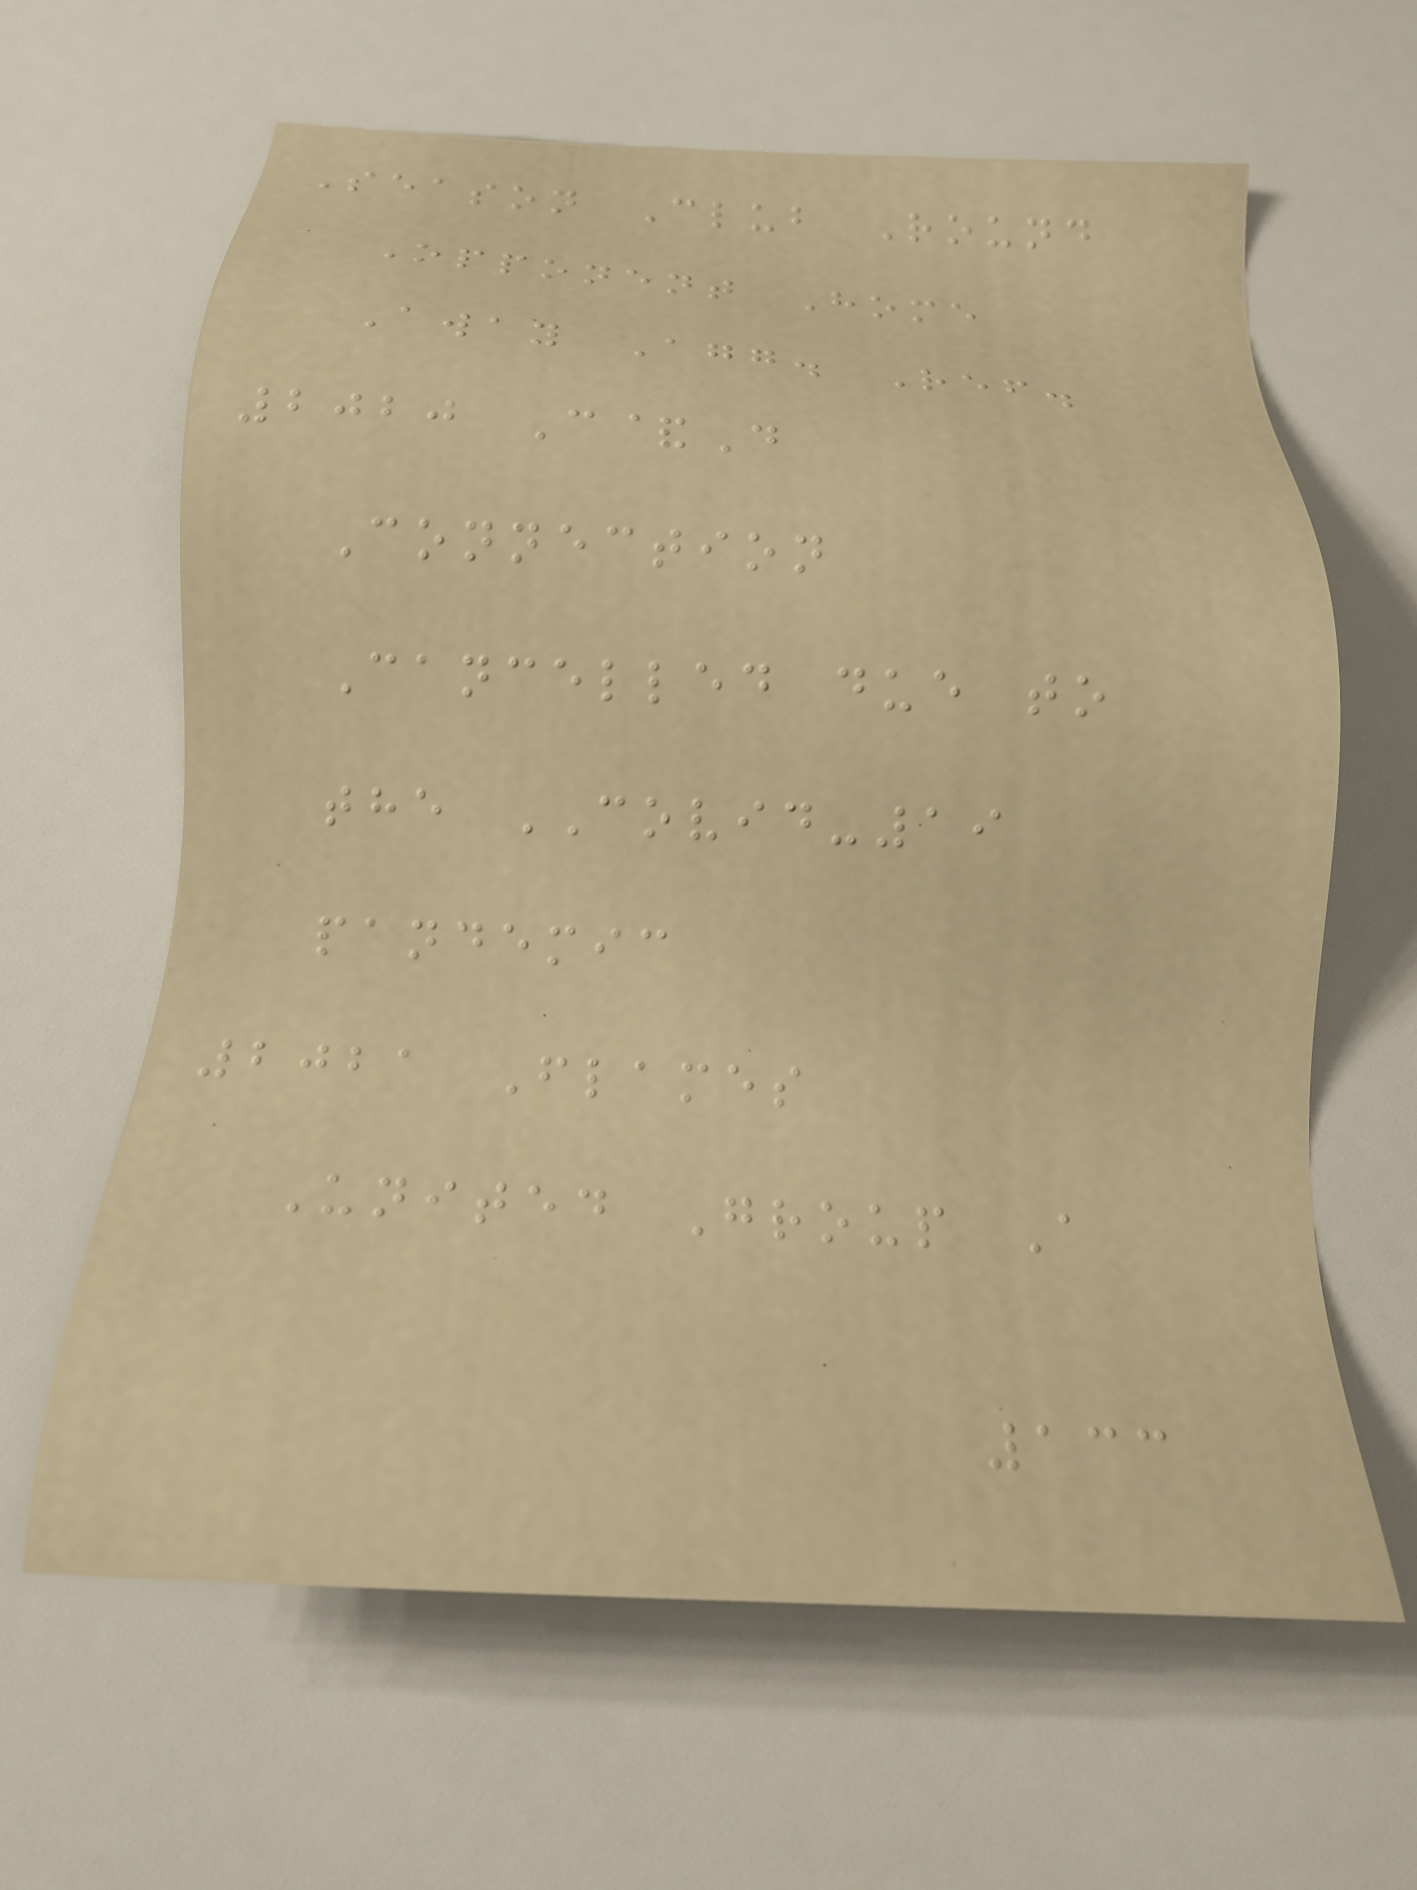Season Club Round
Opponent Home
Away Agg. Ref.
2020 C&D
Connection
Cancelled due to
the COVID-19
pandemic
2021 Flames
United Group A
133
